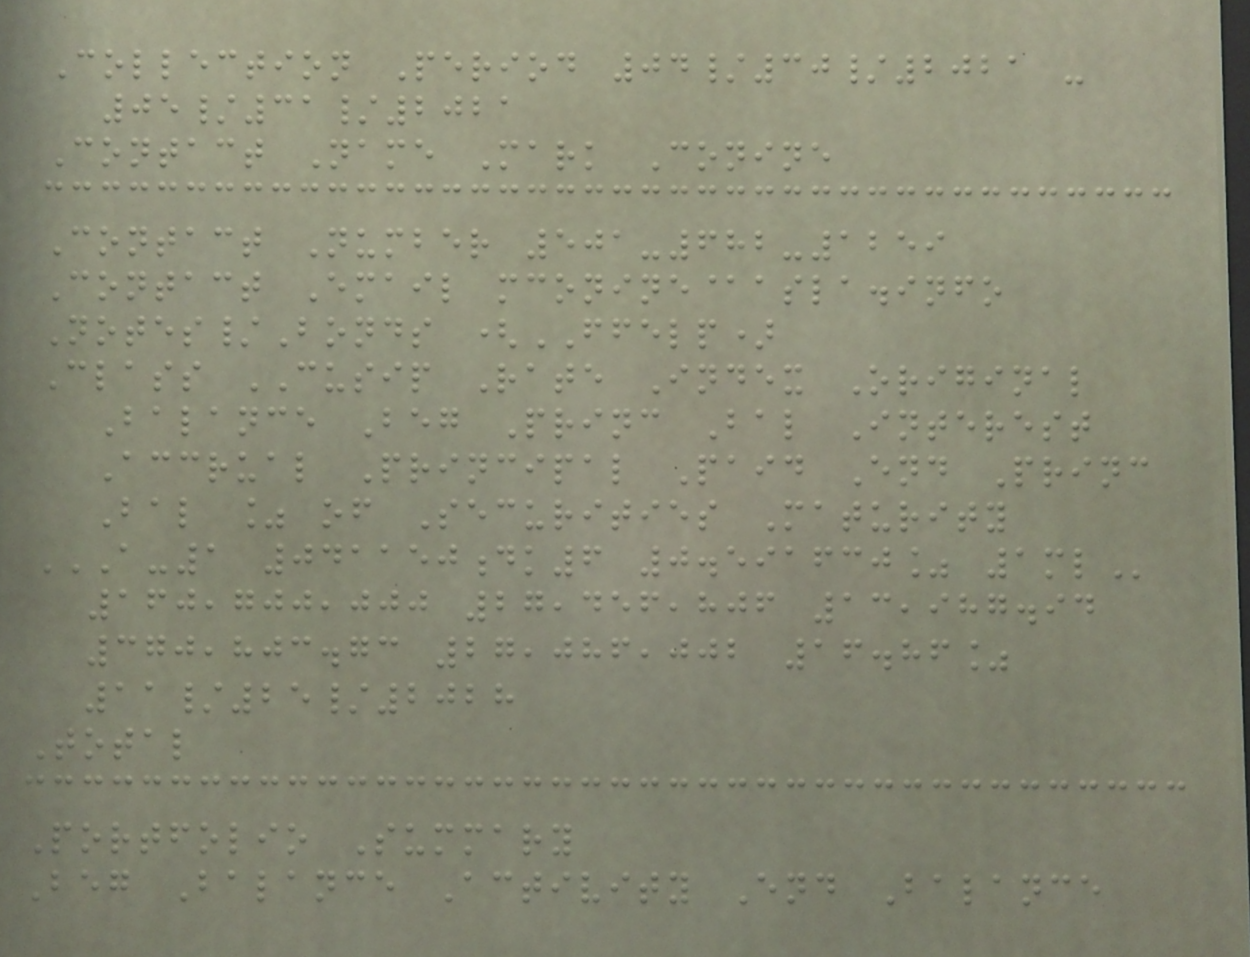Collection Period 04/30/2021 -
05/31/2021
Contact Name Mark Conine
Contact Number 501-682-1259
Contact Email mconine@asla.info
Notes/Bonds (FFELP)
Class CUSIP Rate Index Original
Balance Beg Princ Bal Interest
Accrual Principal Paid End Princ
Bal % of Securities Maturity
A-1 041150DK6 0.591630% 1ML
160,700,000 27,456,806 13,987.94
370,803.73 27,086,002 16.86%
11/25/2028
Total
Portfolio Summary
Beg Balance Activity End Balance
